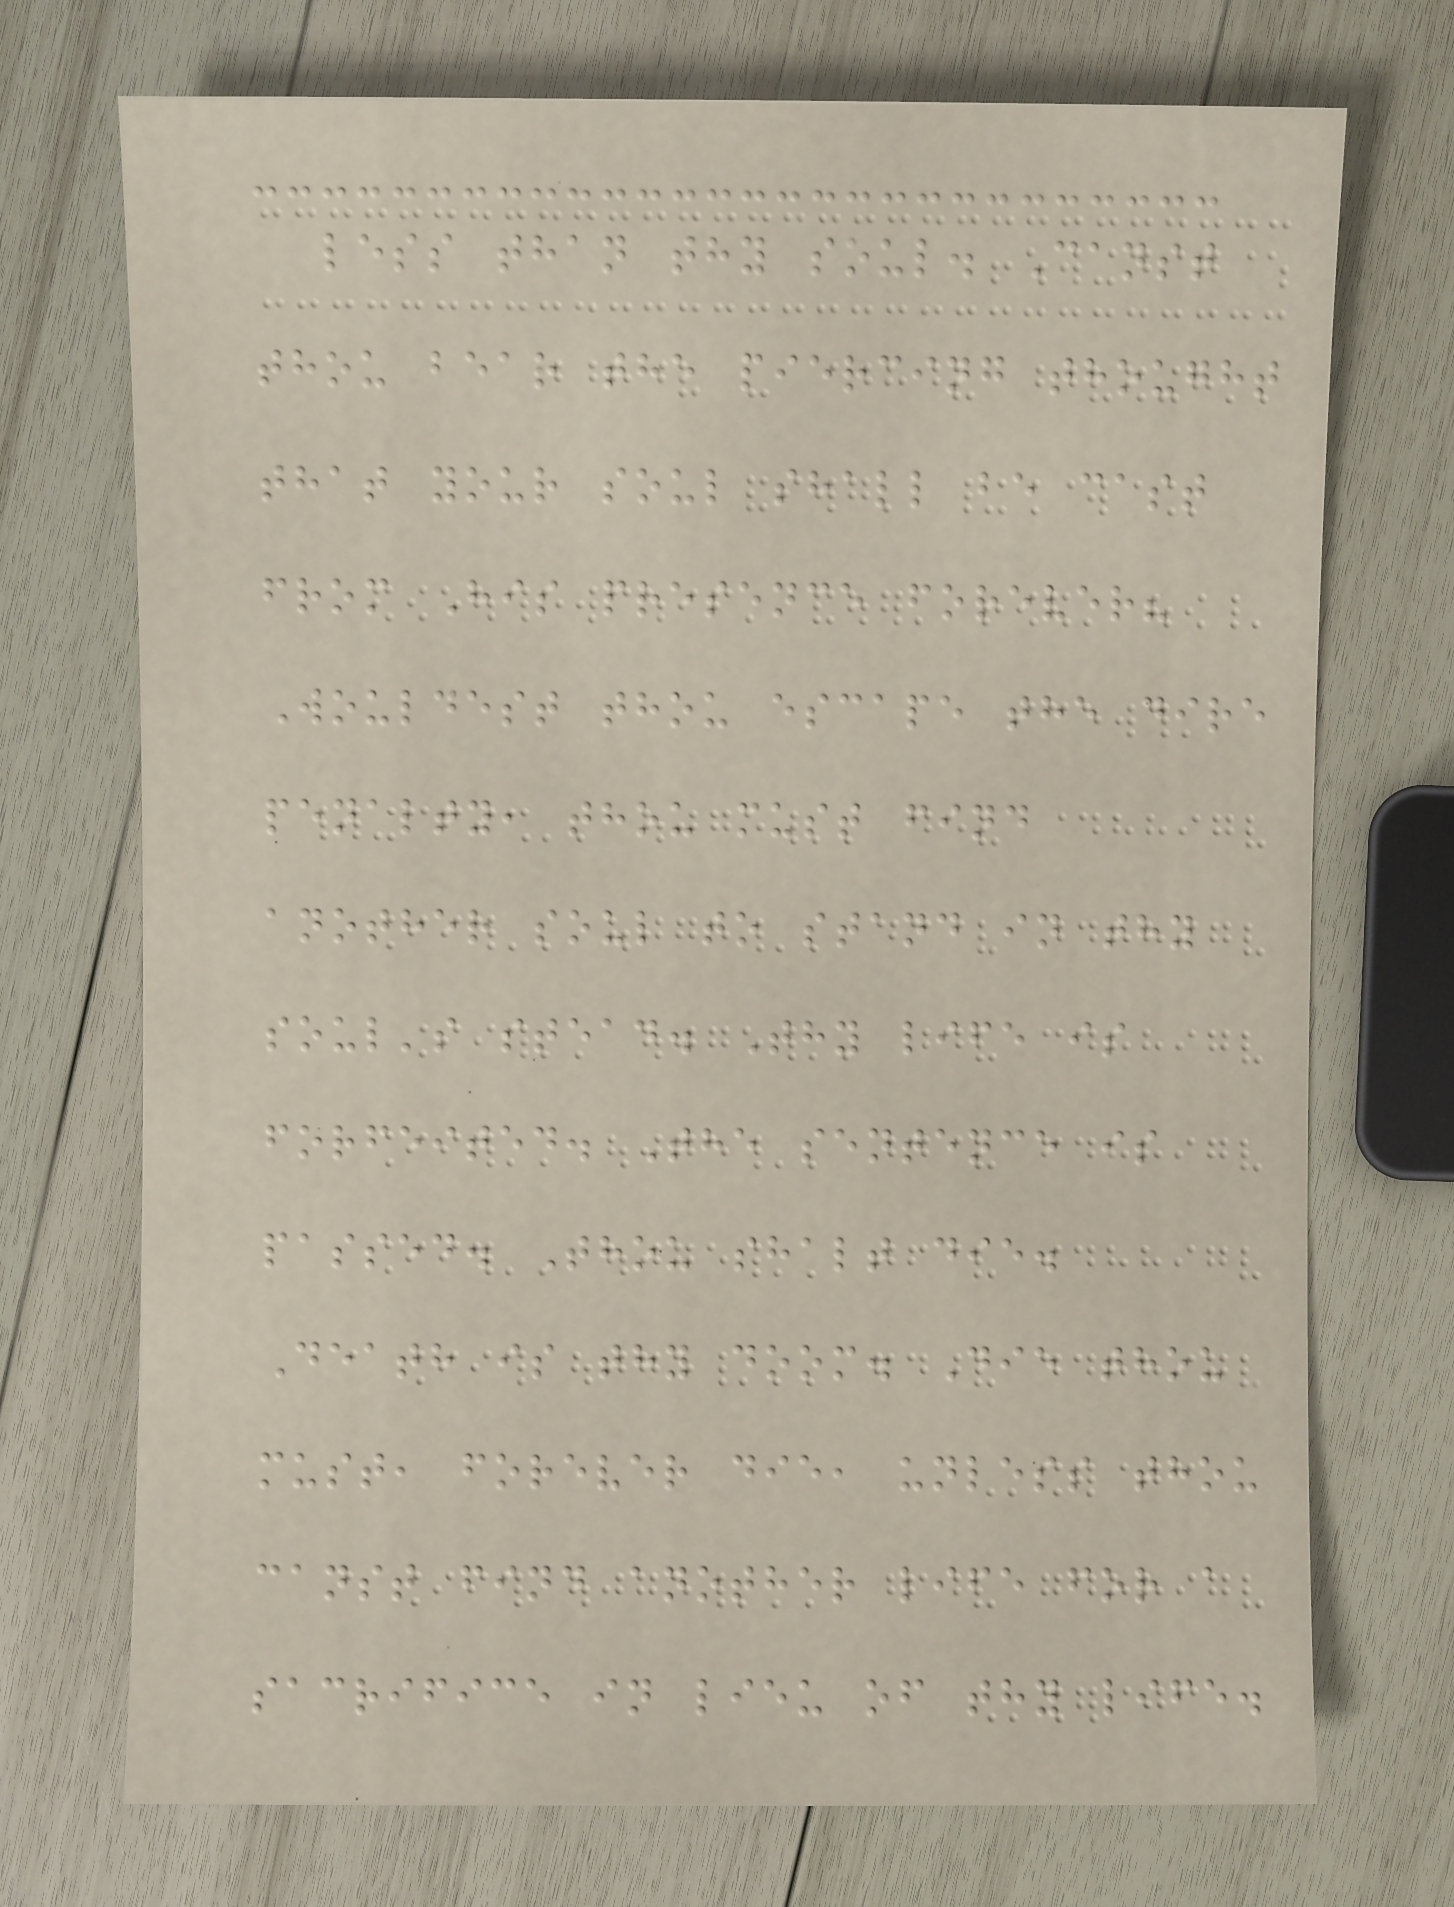less than thy soul. Canst
thou bear the piercing thought
that your soul shall be cast
from His presence forever?
Wouldest thou escape the dire
penalty, thou must find
another soul to stand in thy
soul's stead. Thy life is
forfeited. The sentence is
passed. Thou shalt die.
Death is thy doom. Die thou
must, forever die, unless thou
canst find another life for a
sacrifice in lieu of thy life.
